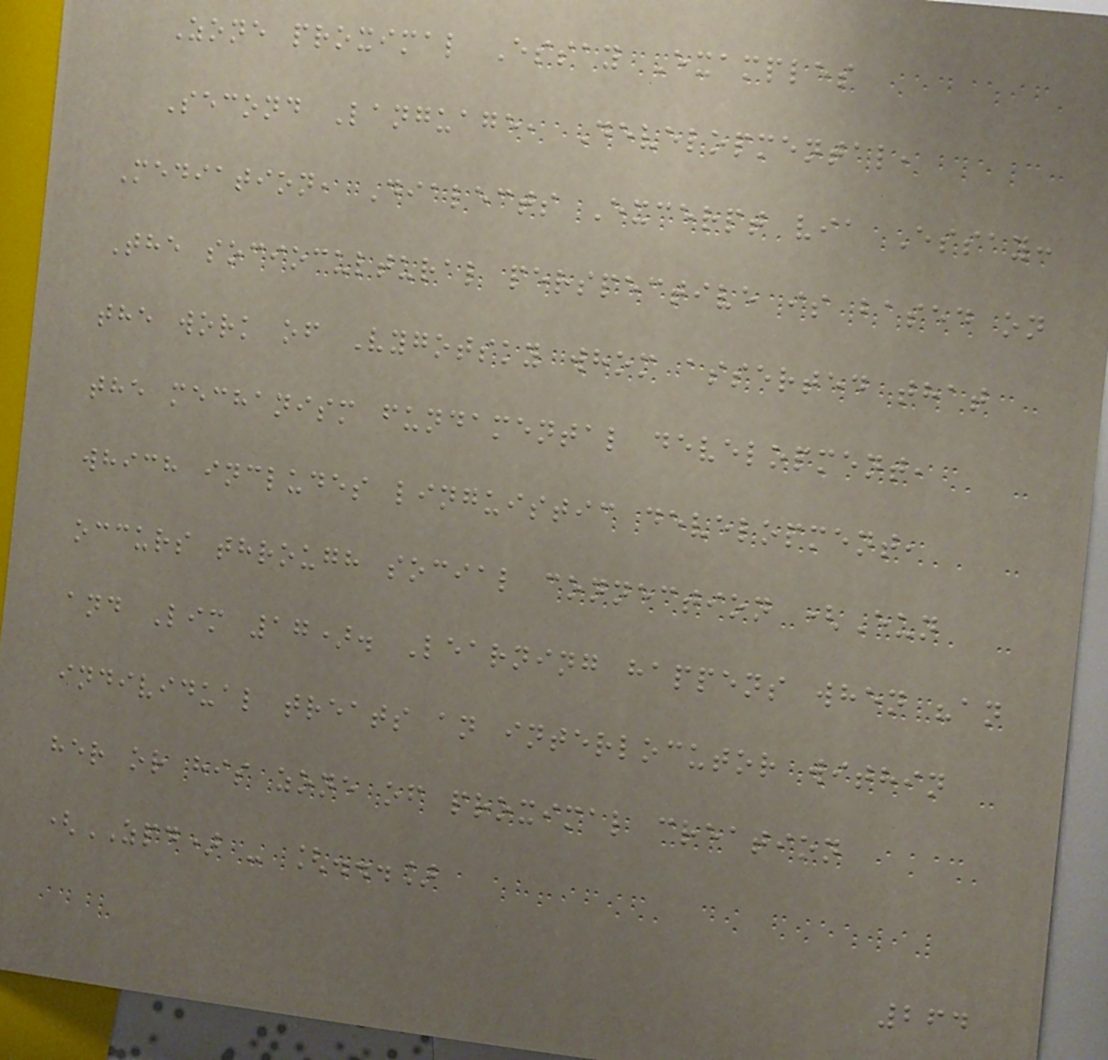Zone proximal Essay Examples
Second Language, Developmental,
Mediation, Dialects Excerpt via Essay:
The sociocultural perspective is based on
the work of Vygotsky whom asserted that
the mechanism fundamental development,
which includes linguistic development,
occurs through social connection (Eun
and Lim 17). Learning happens when "an
individual treats an interlocutor within
her or his zone of proximal creation
(ZPD) - [...]
264
